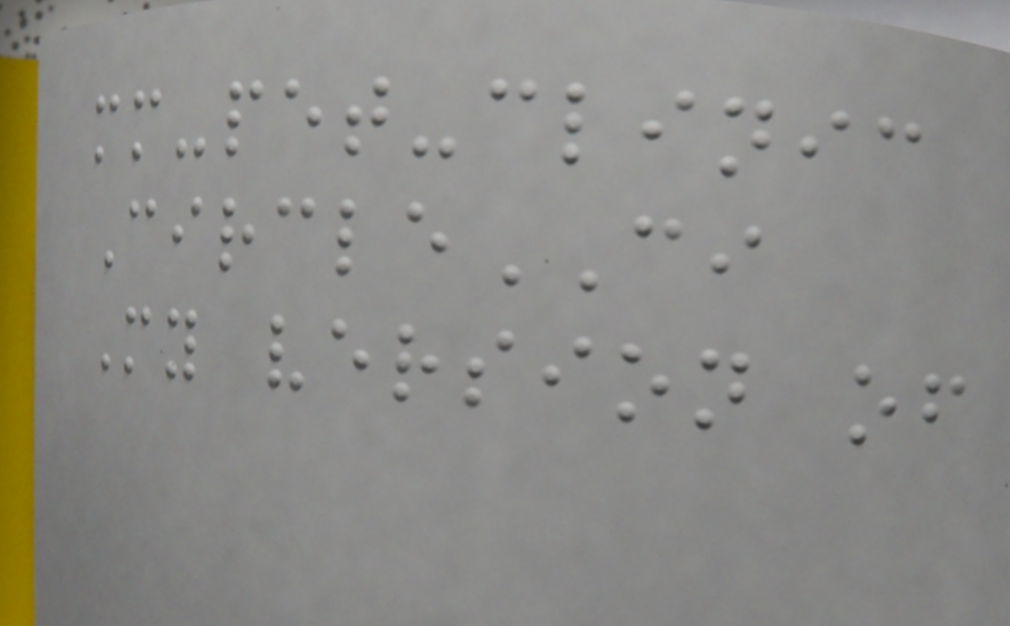mm-pet-clinic
CircleCI
My version of
